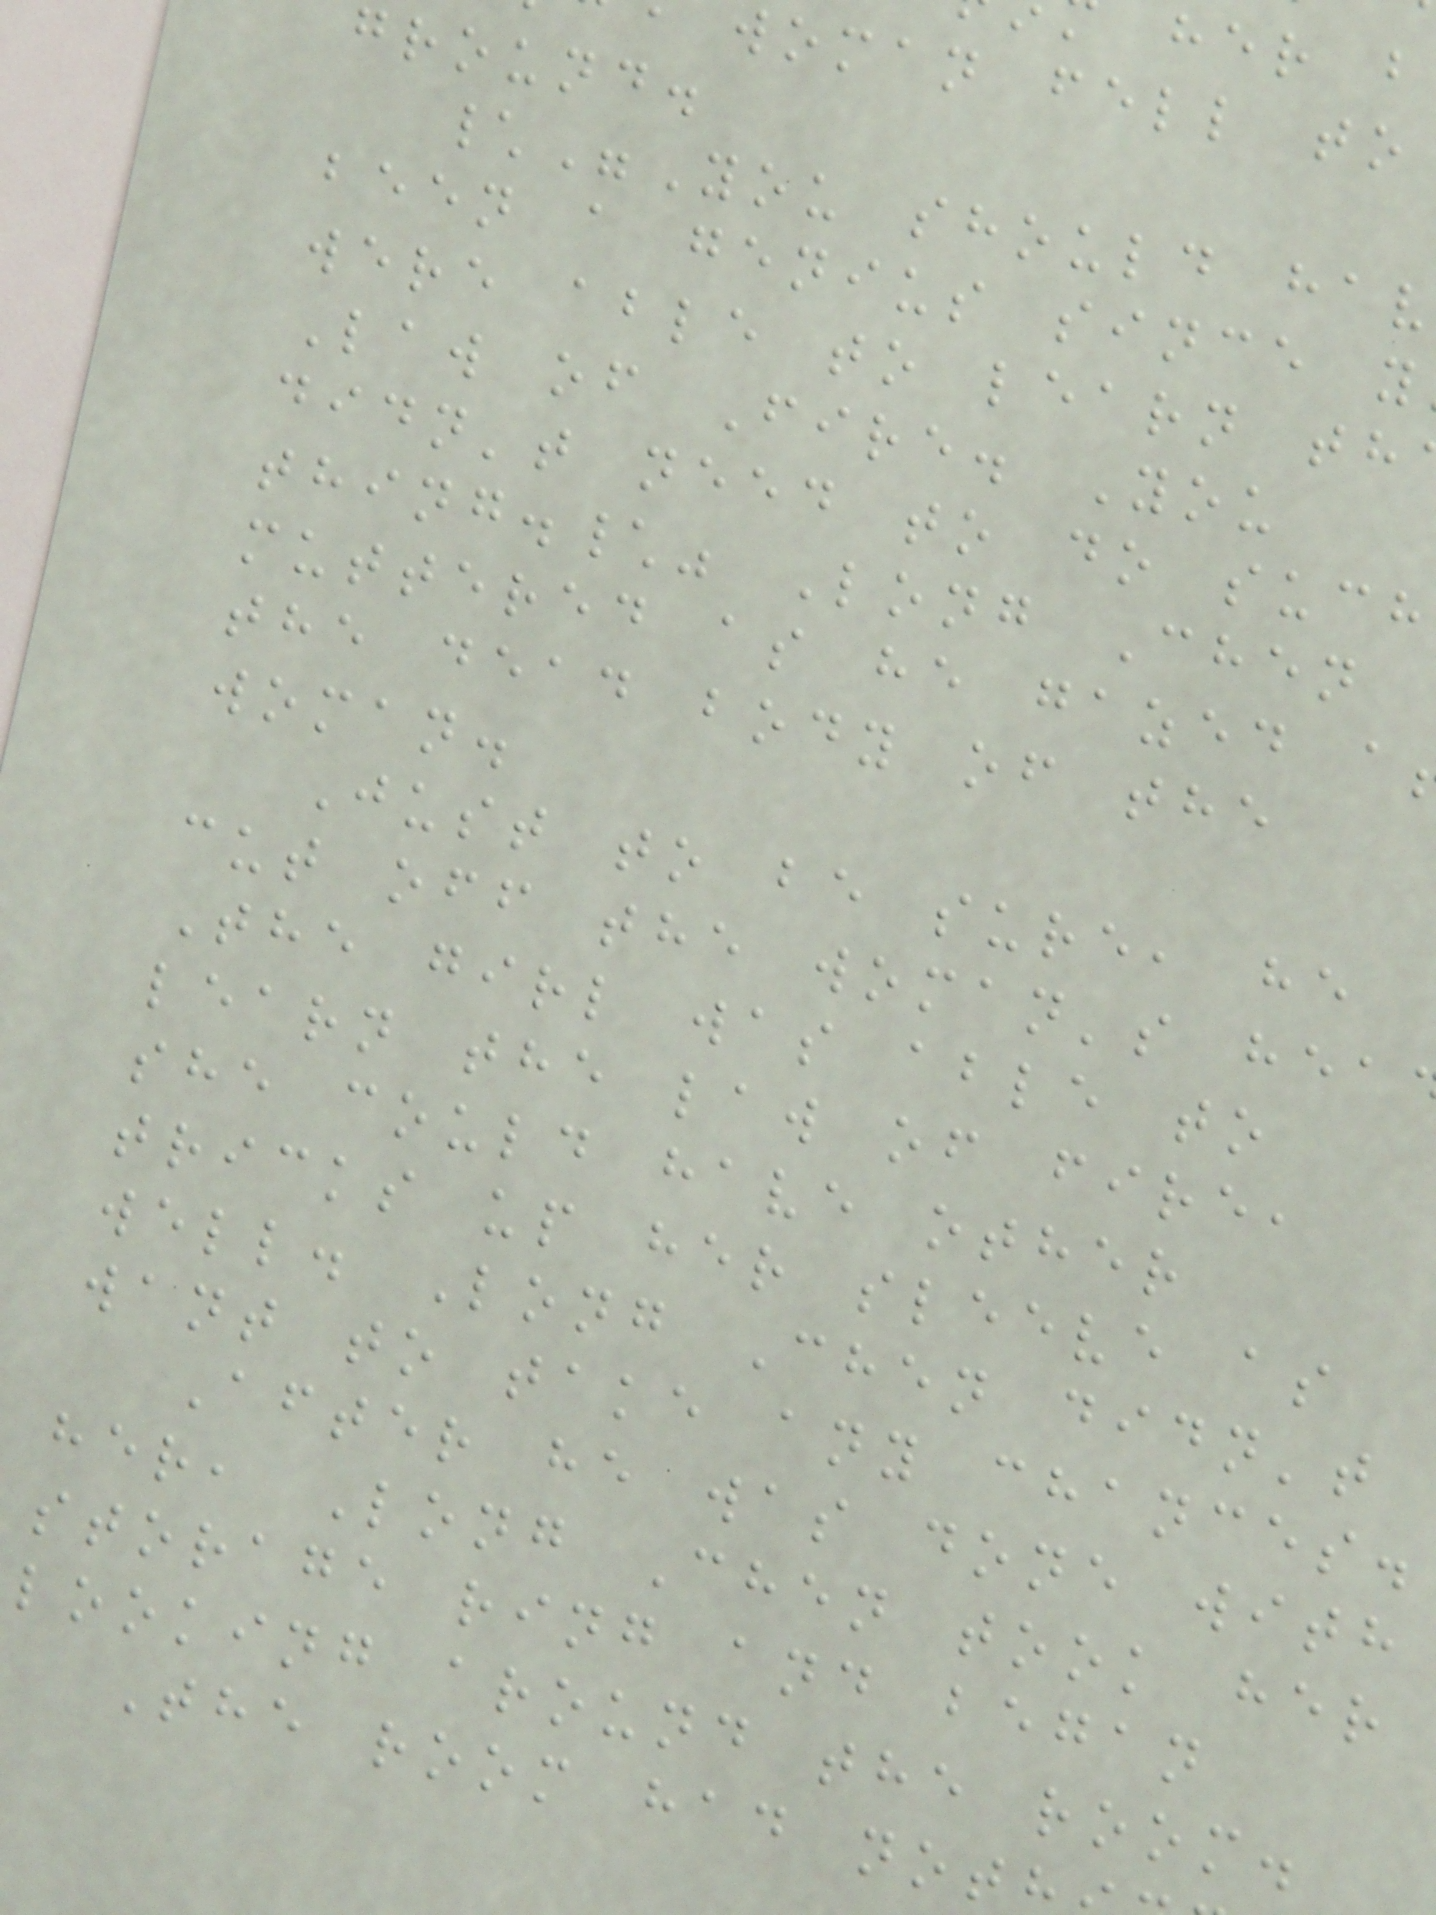woman fell to
ground.
\"You should hav
been a genius since y
were able to learn th
Law of Fire. You
didn't need to do such
thing.\" Long Chen
muttered as he gazed a
the dead body of the
woman.
Just to be sure, he
cut off the woman's hea
The girl was able to
learn the law of fire,
she could have other
tricks up her sleeve as
well. Long Chen didn't
want to take any chances.
After he was done with
her, Long Chen took her
storage ring and began
looking around the room.
The room had not
